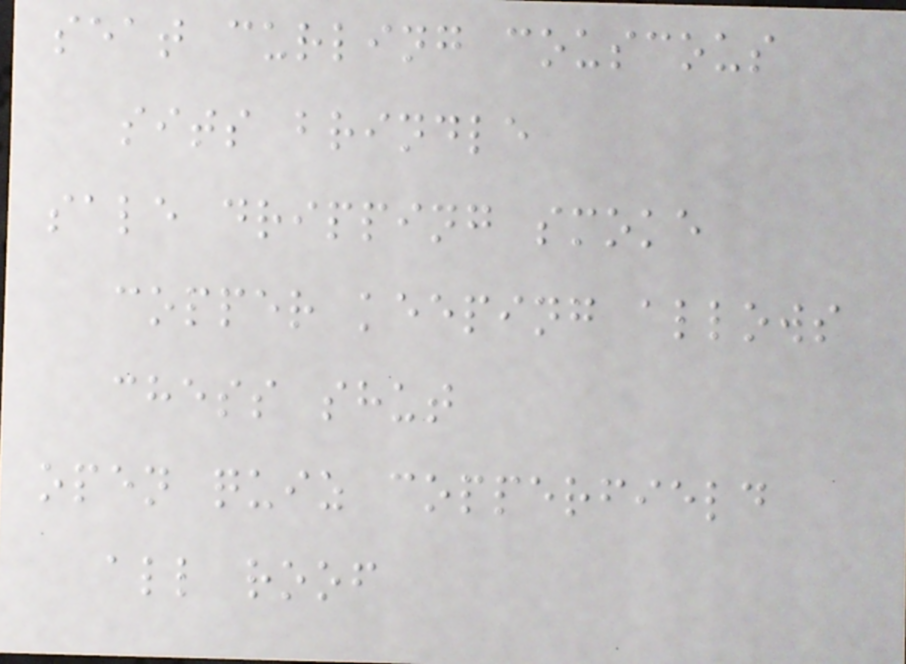seat curling couscous
sits brindle
sale dripping smoke
copper keeping allows
chess shut
open quiz copperfield
all roof
